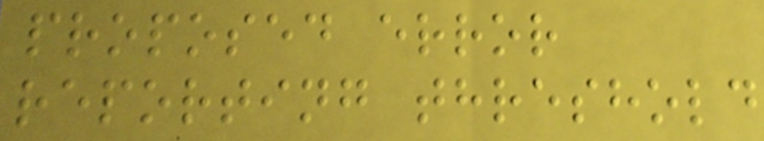proposed error
reporting threshold
